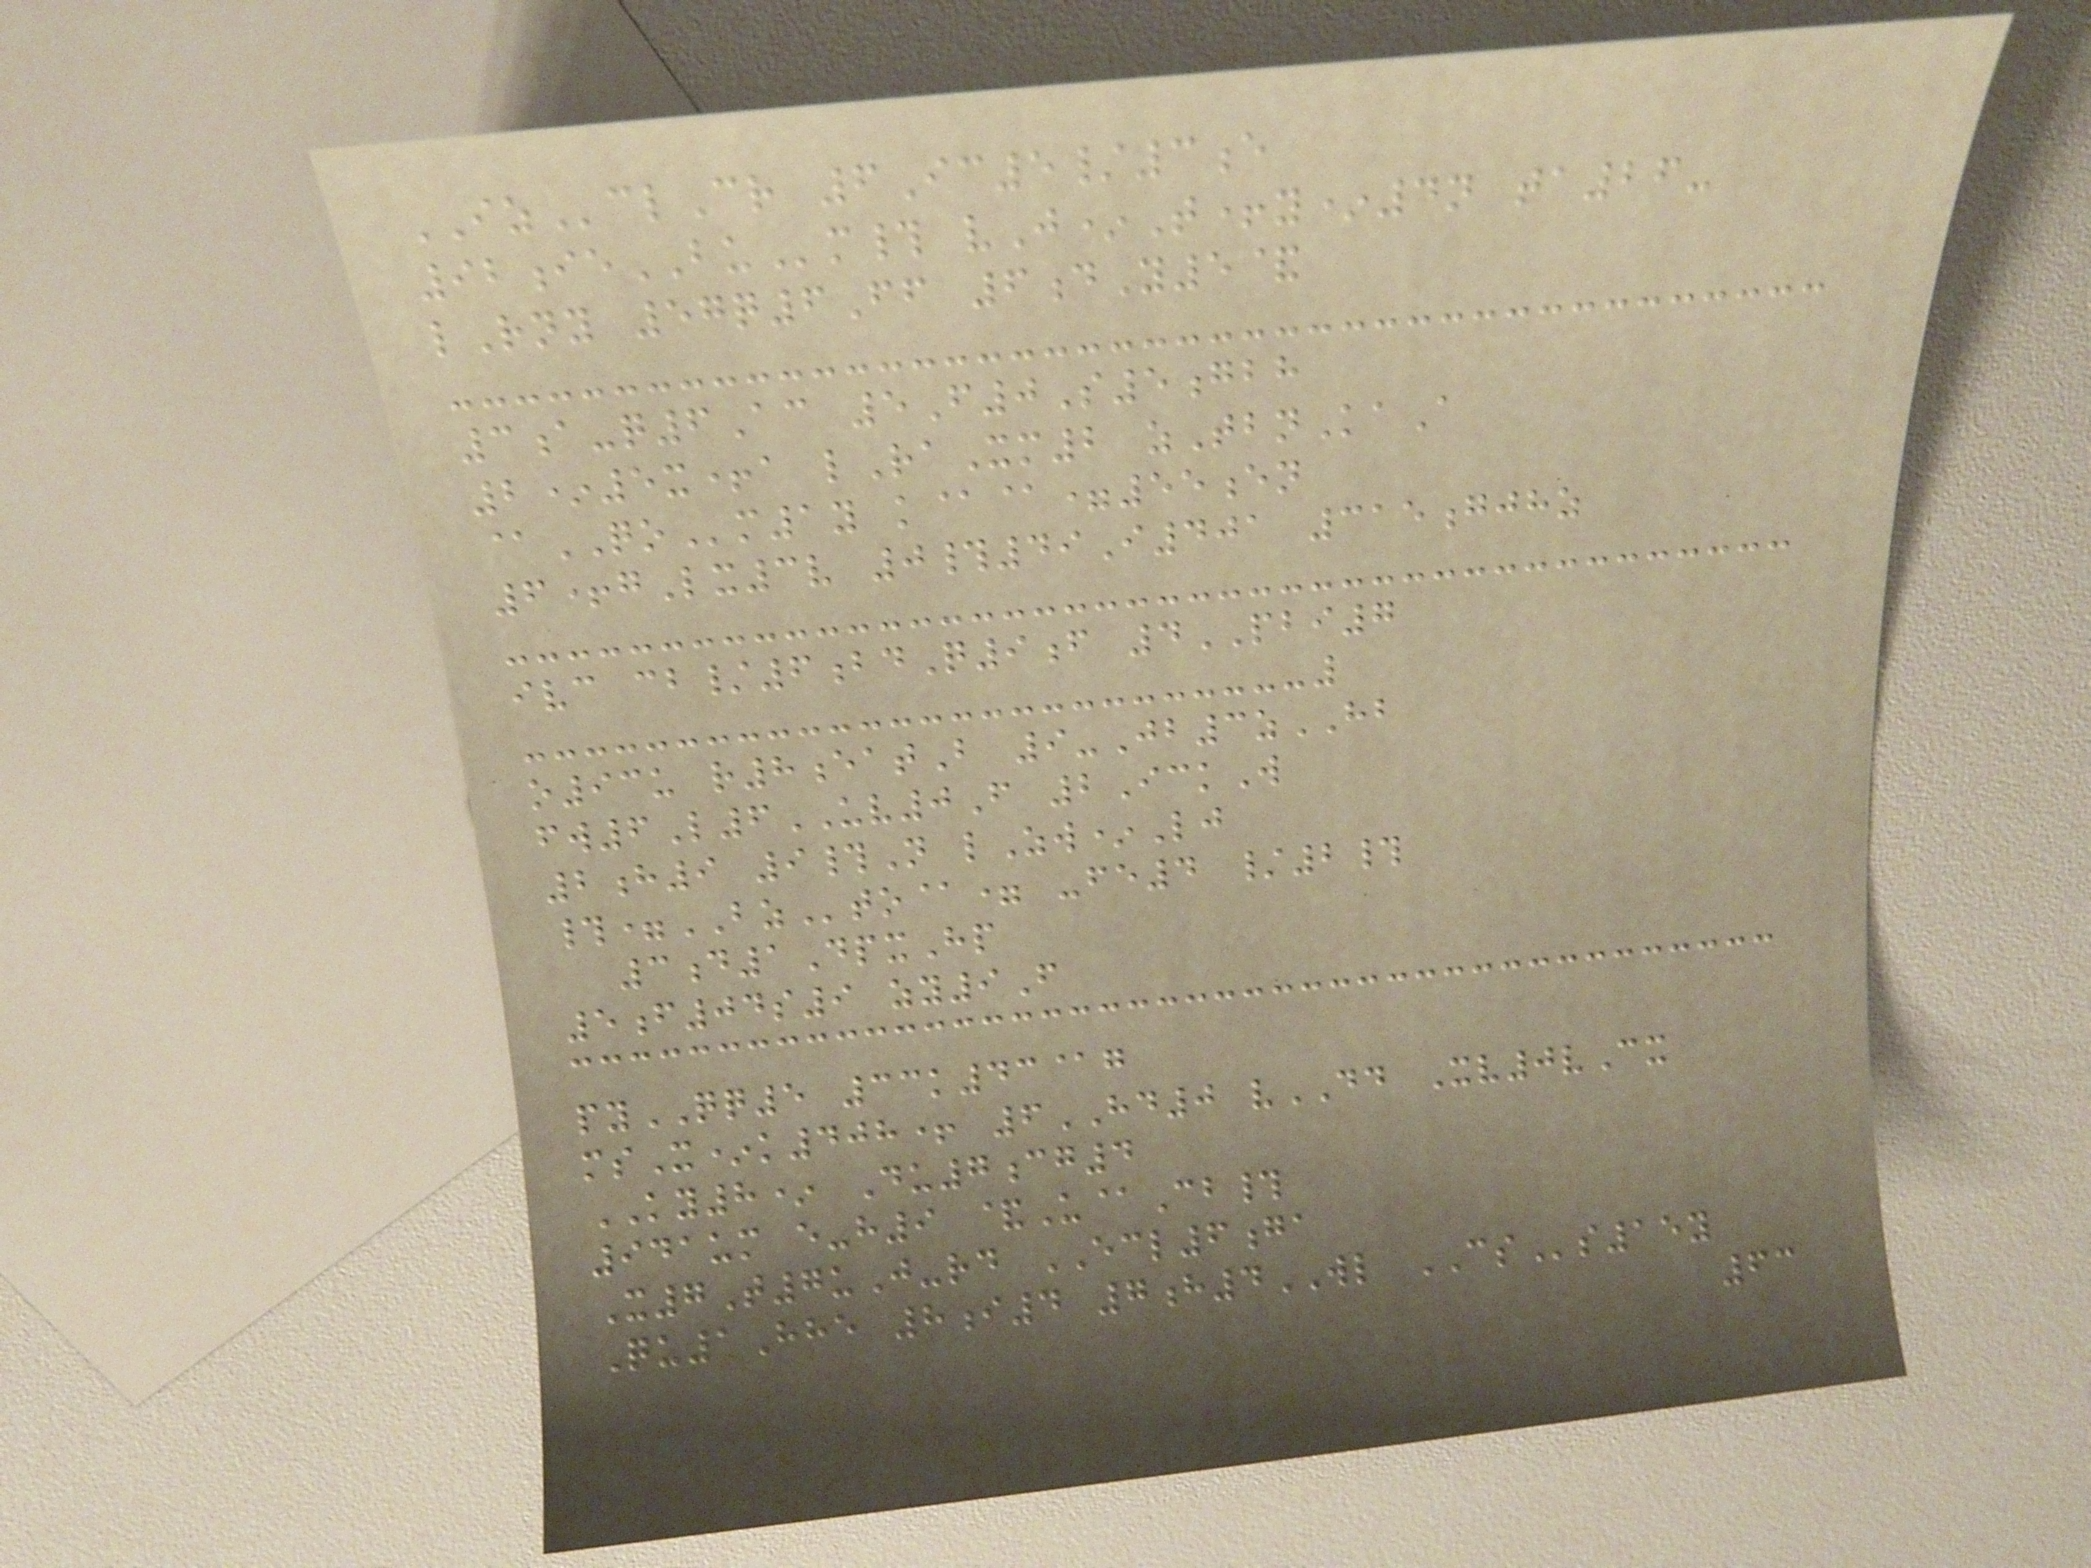IZclCr 6Ic5/3e
92ieBUm# vJ*T+y*4n ta26-
lRny 57q6Ff 6dY5&
3a-q6Ac 5F0S5gbh
2*5x+a lRaXm2 zTbnKaA
@QOm1y k@@=55en
6+gLx3v 0#49I401 315gjhz
ivc cb/6bdQ9f 4PBI7
o93u r8eatB 9-Jb3zHB
fw6L6UV0F 2IckW
2h9 9#N lZw*Lj
#=BZto@= -fe4 /2#
3d1DpxHp
5f04s9 zy9F
pyQQ5 33k43@g
msX*k408+ 6HD0 vDD Xv0vCx
KY8* Du7cg4
941um e-h9 &U@Cb#
X7T7uJ-rd ECL6ga
Qu1Hhe 8i4 7h4WL CSs15y
63
